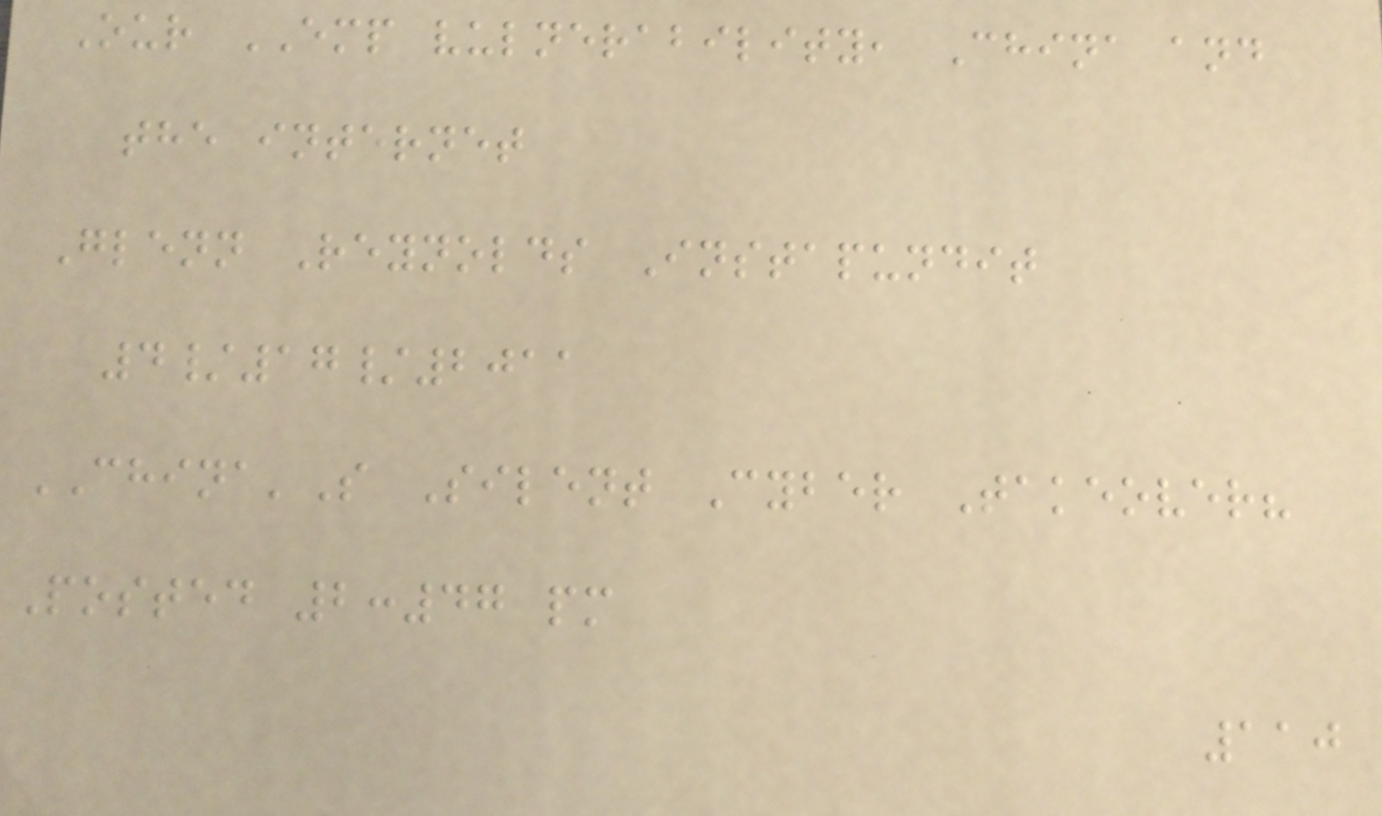Our EMP vulnerability, China and
the internet
Glenn Reynolds Instapundit
4/17/2011
CHINA'S Silent Cyber Takeover?
Posted 2:47 pm
110
